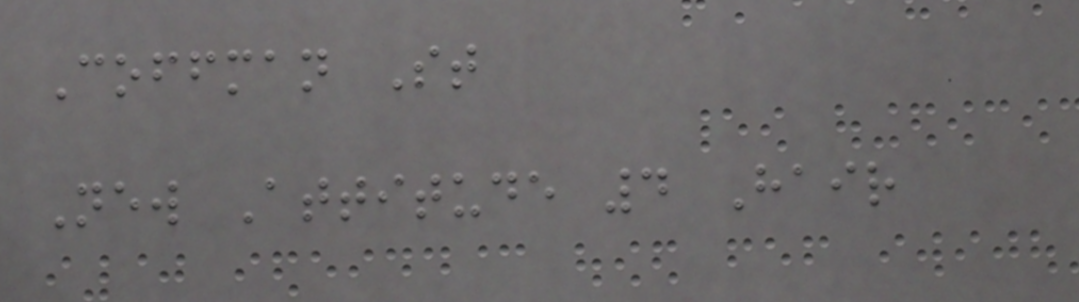Coffman St
New Attitude 4 Hair
